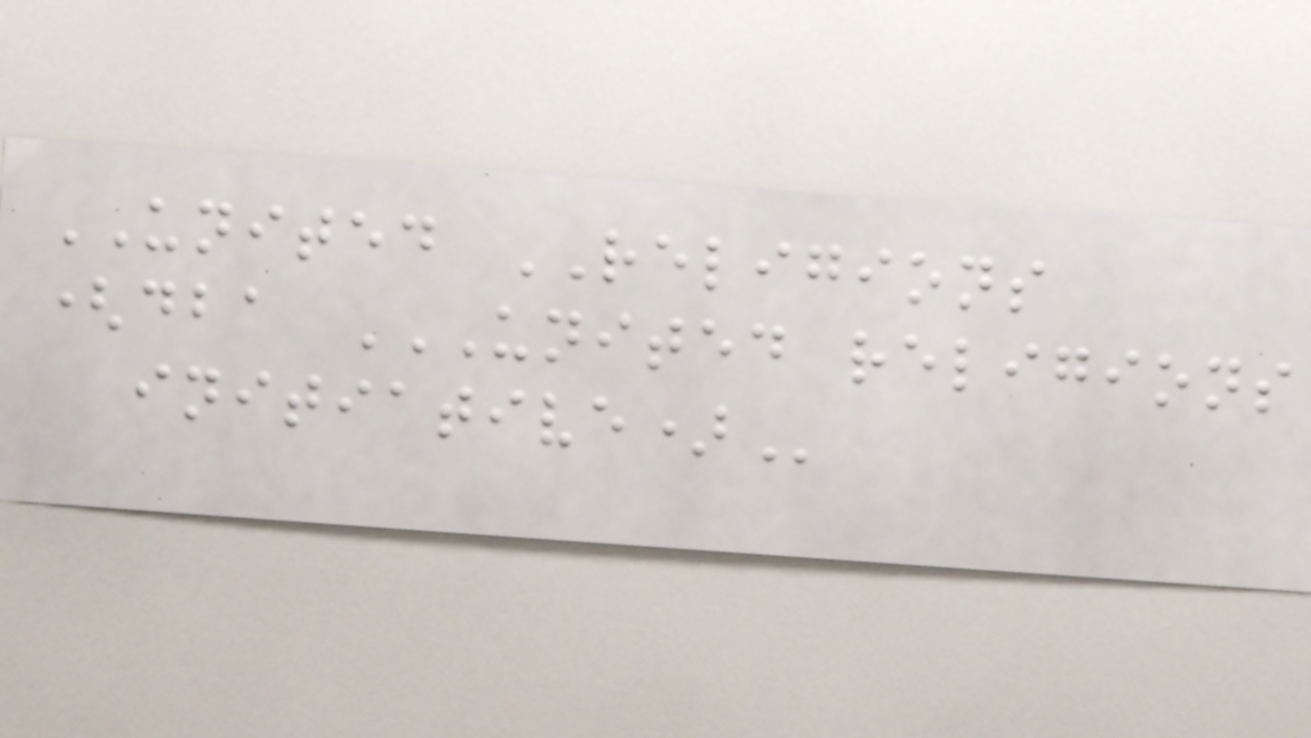UNITED RELIGIONS
(dba UNITED RELIGIONS
INITIATIVE)
